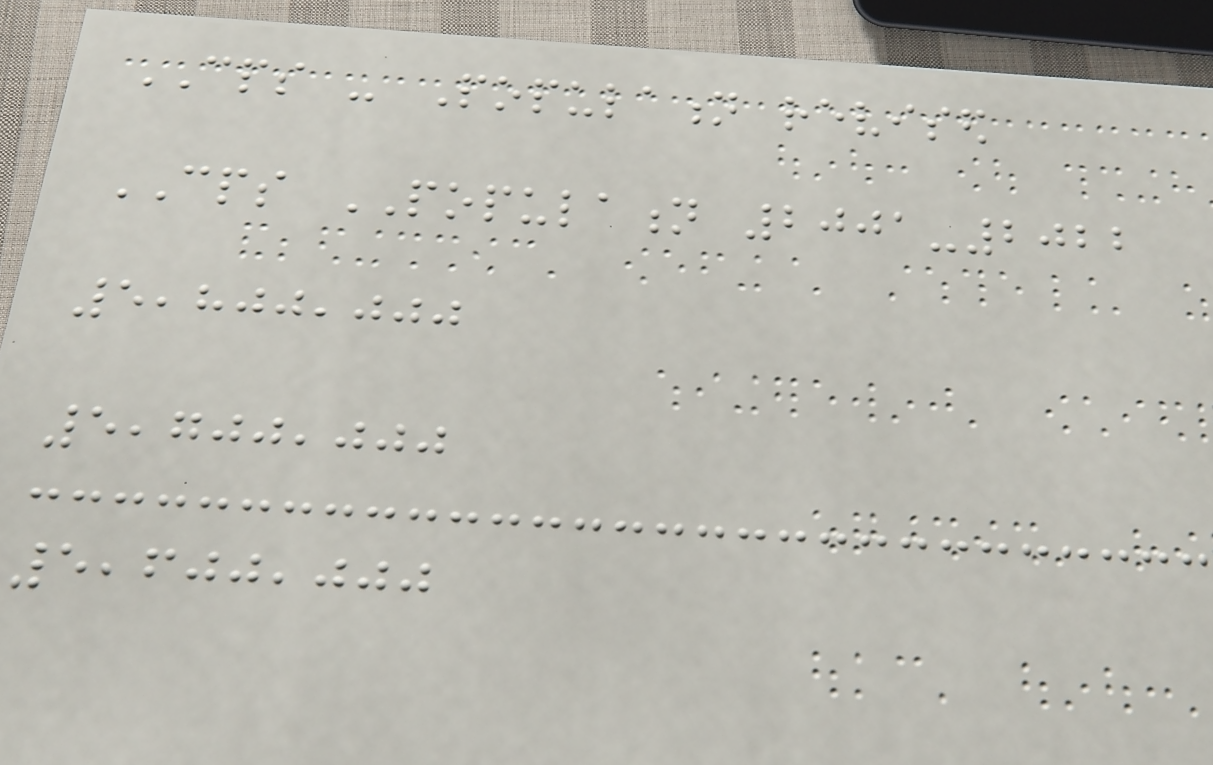CPS - Population revised
CPS POPULATION 2001-2022
5,800,000
5,700,000
5,600,000
